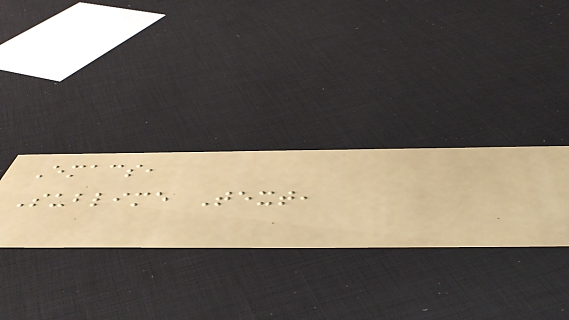Emacs,
Sublime Text,
